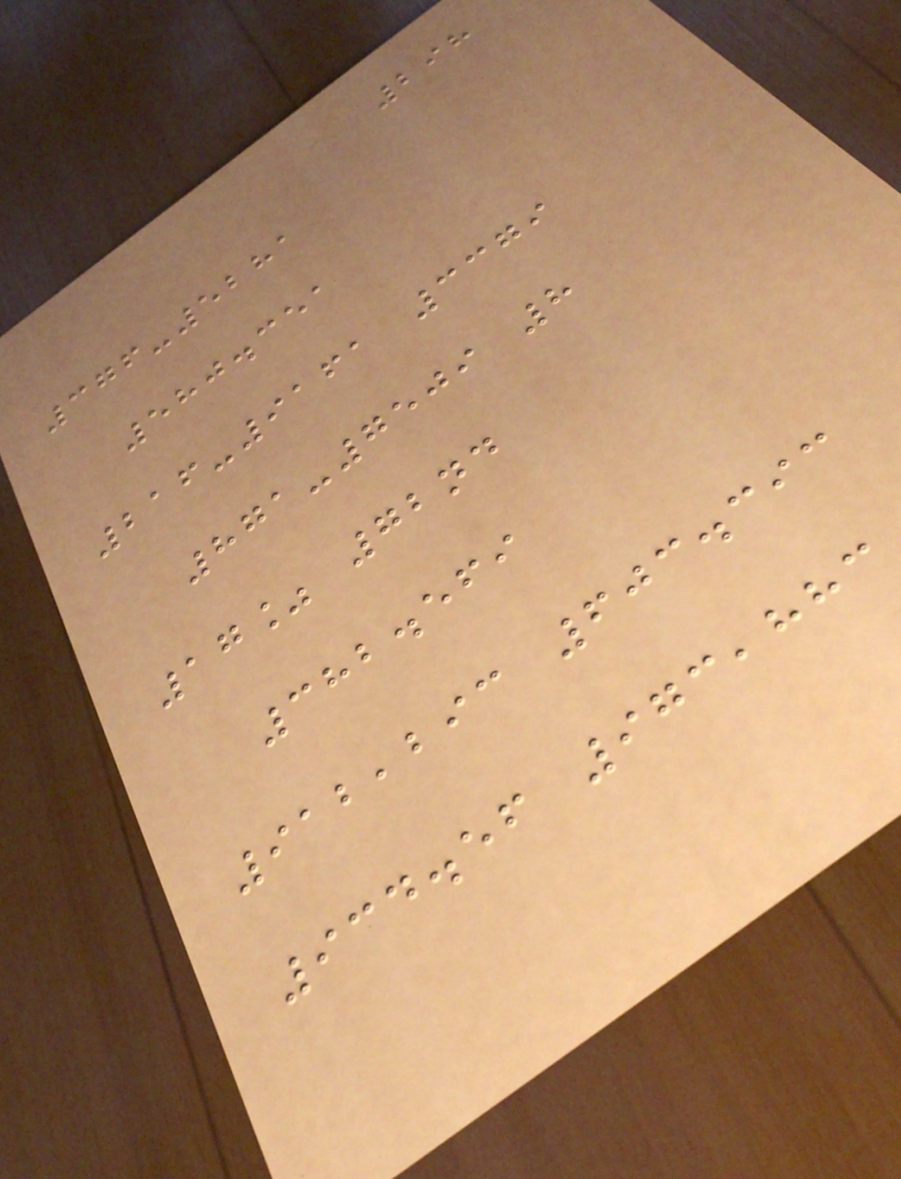298
376-5281
580.351
216-9161 3379
871-7509 8
17% 72nd
382.569
912,293 603.393
934.56 973,883
